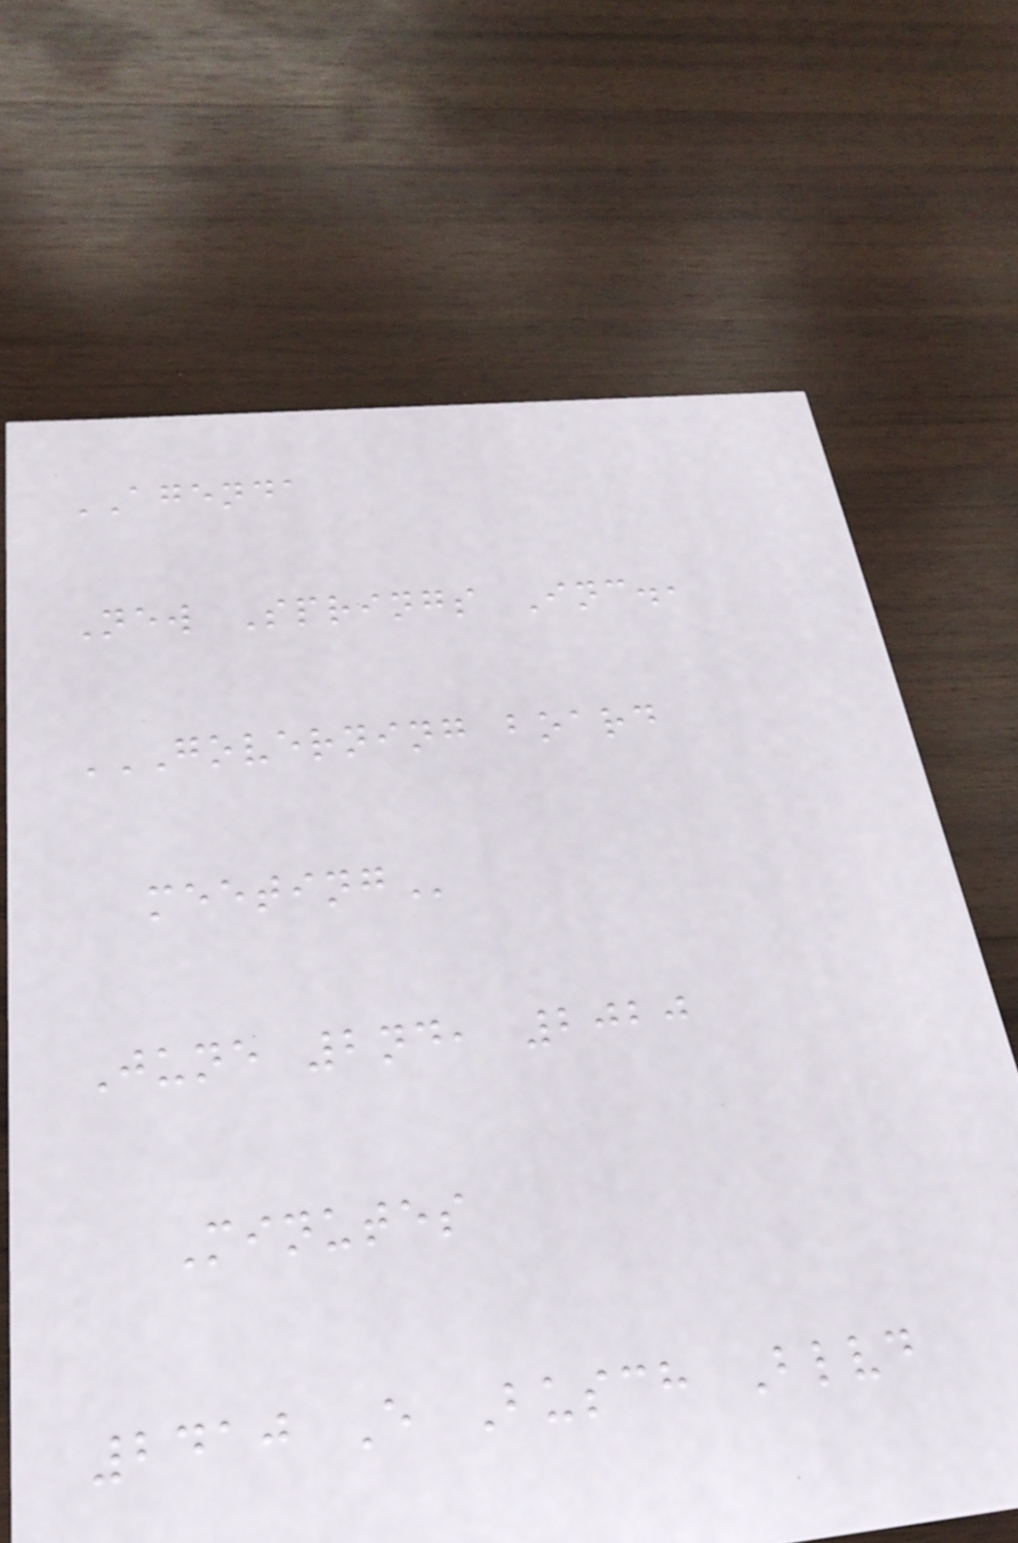AGENDA
New Springs Inc.,
GOVERNING BOARD
MEETING
June 2nd, 2020
Minutes
2410 E Busch Blvd
